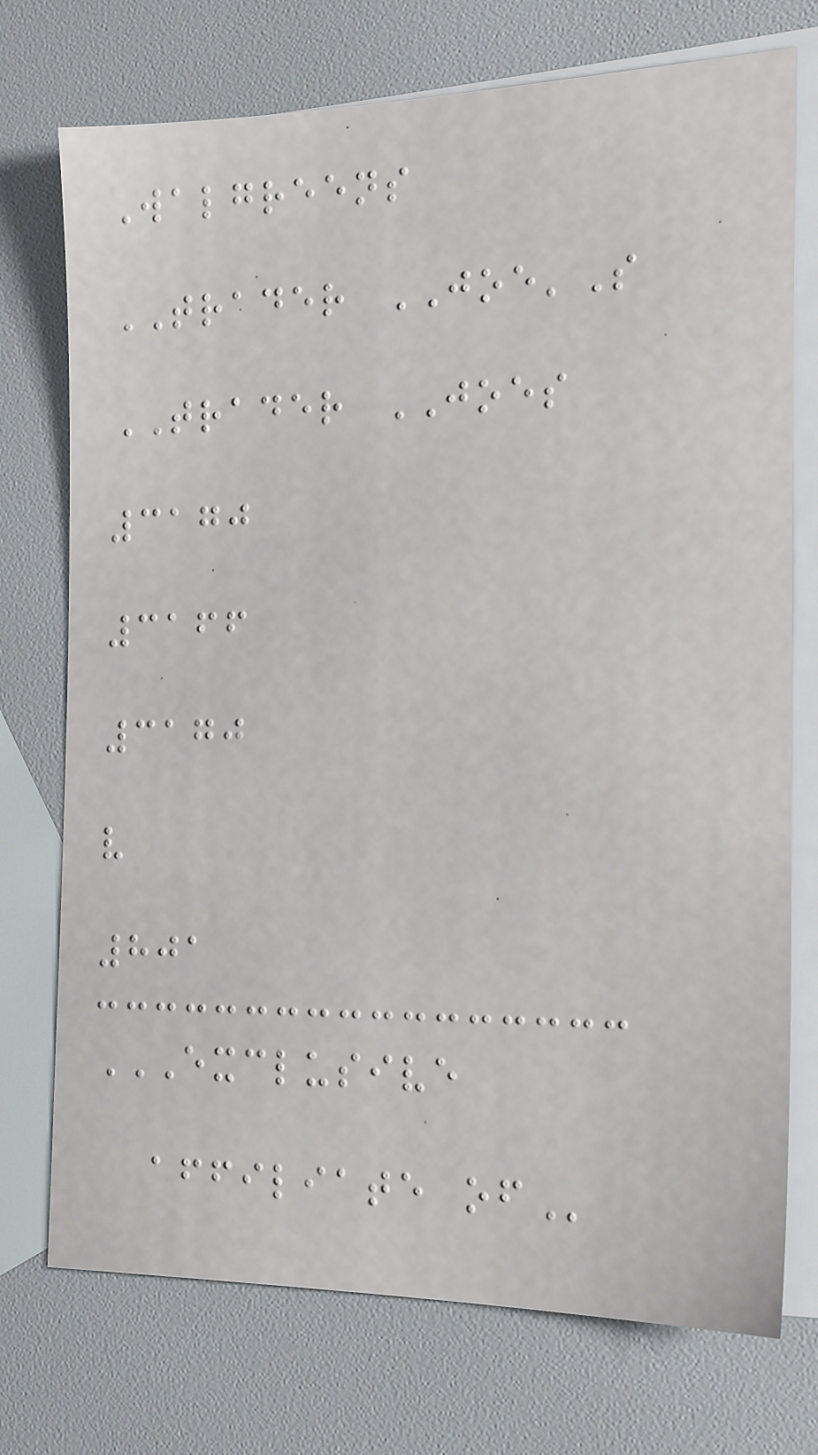Walgreens
TRADER JOE'S
TRADER JOES
3170
3166
3170
v
801
EXCLUSIVE
AFFILIATE OF
